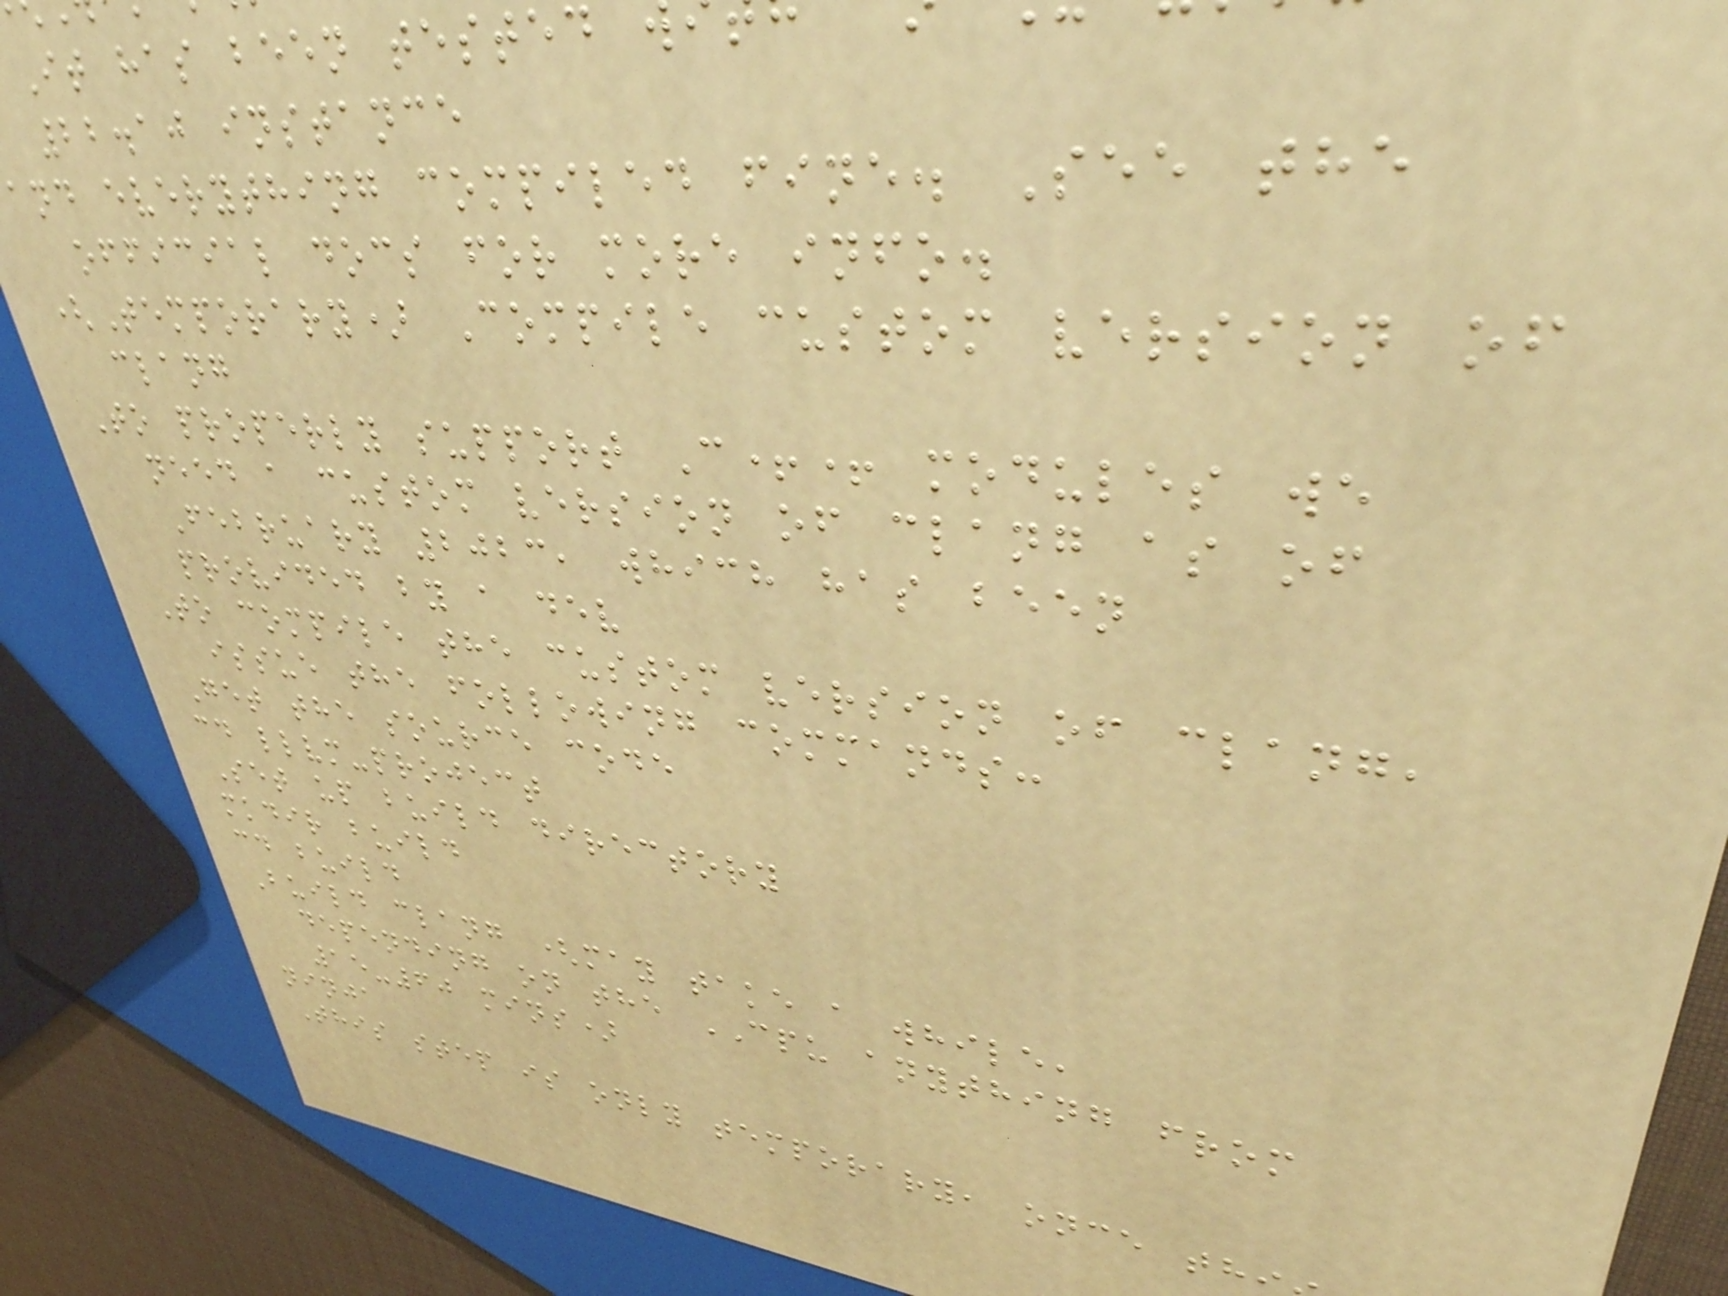It has been tested
22.10 instance
and everything compiled fine. See the
official docs for more info.
(Temporary) Compile custom version of
clang
To properly support C++ modules we
need a custom version of clang as of
February 2023, which has been
provided by a dev
To compile the custom version of clang,
issue the following commands:
Get the source code
cd llvm-project
Set up build directory
mkdir build
cd build
Build clang (may take a while,
depending on the CPU anything from
15-60 mins)
ninja
This step is only temporary, once th
